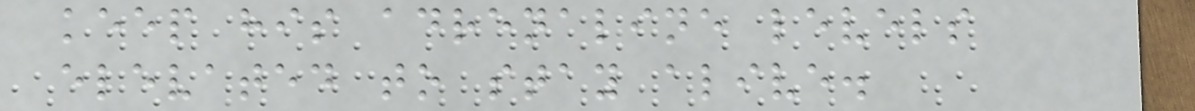keep his adrenaline levels
elevated to stay alive.
